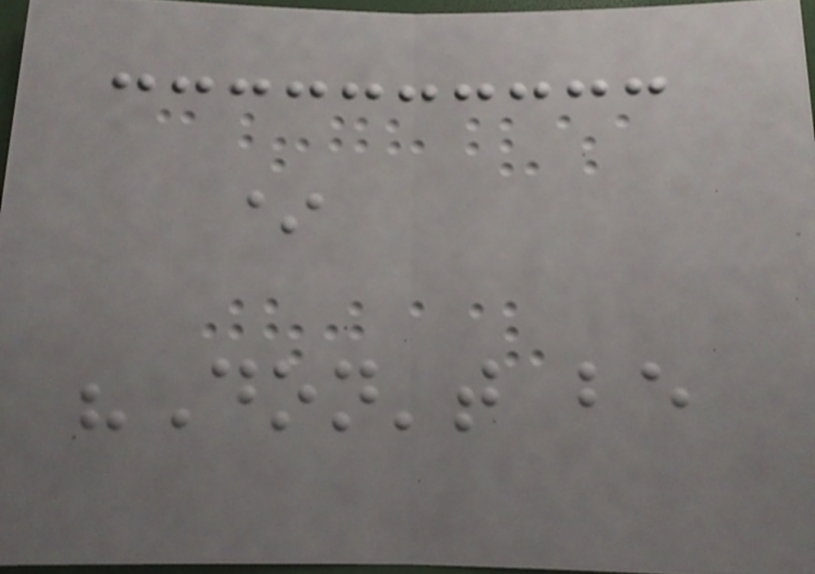*
"Don't be
